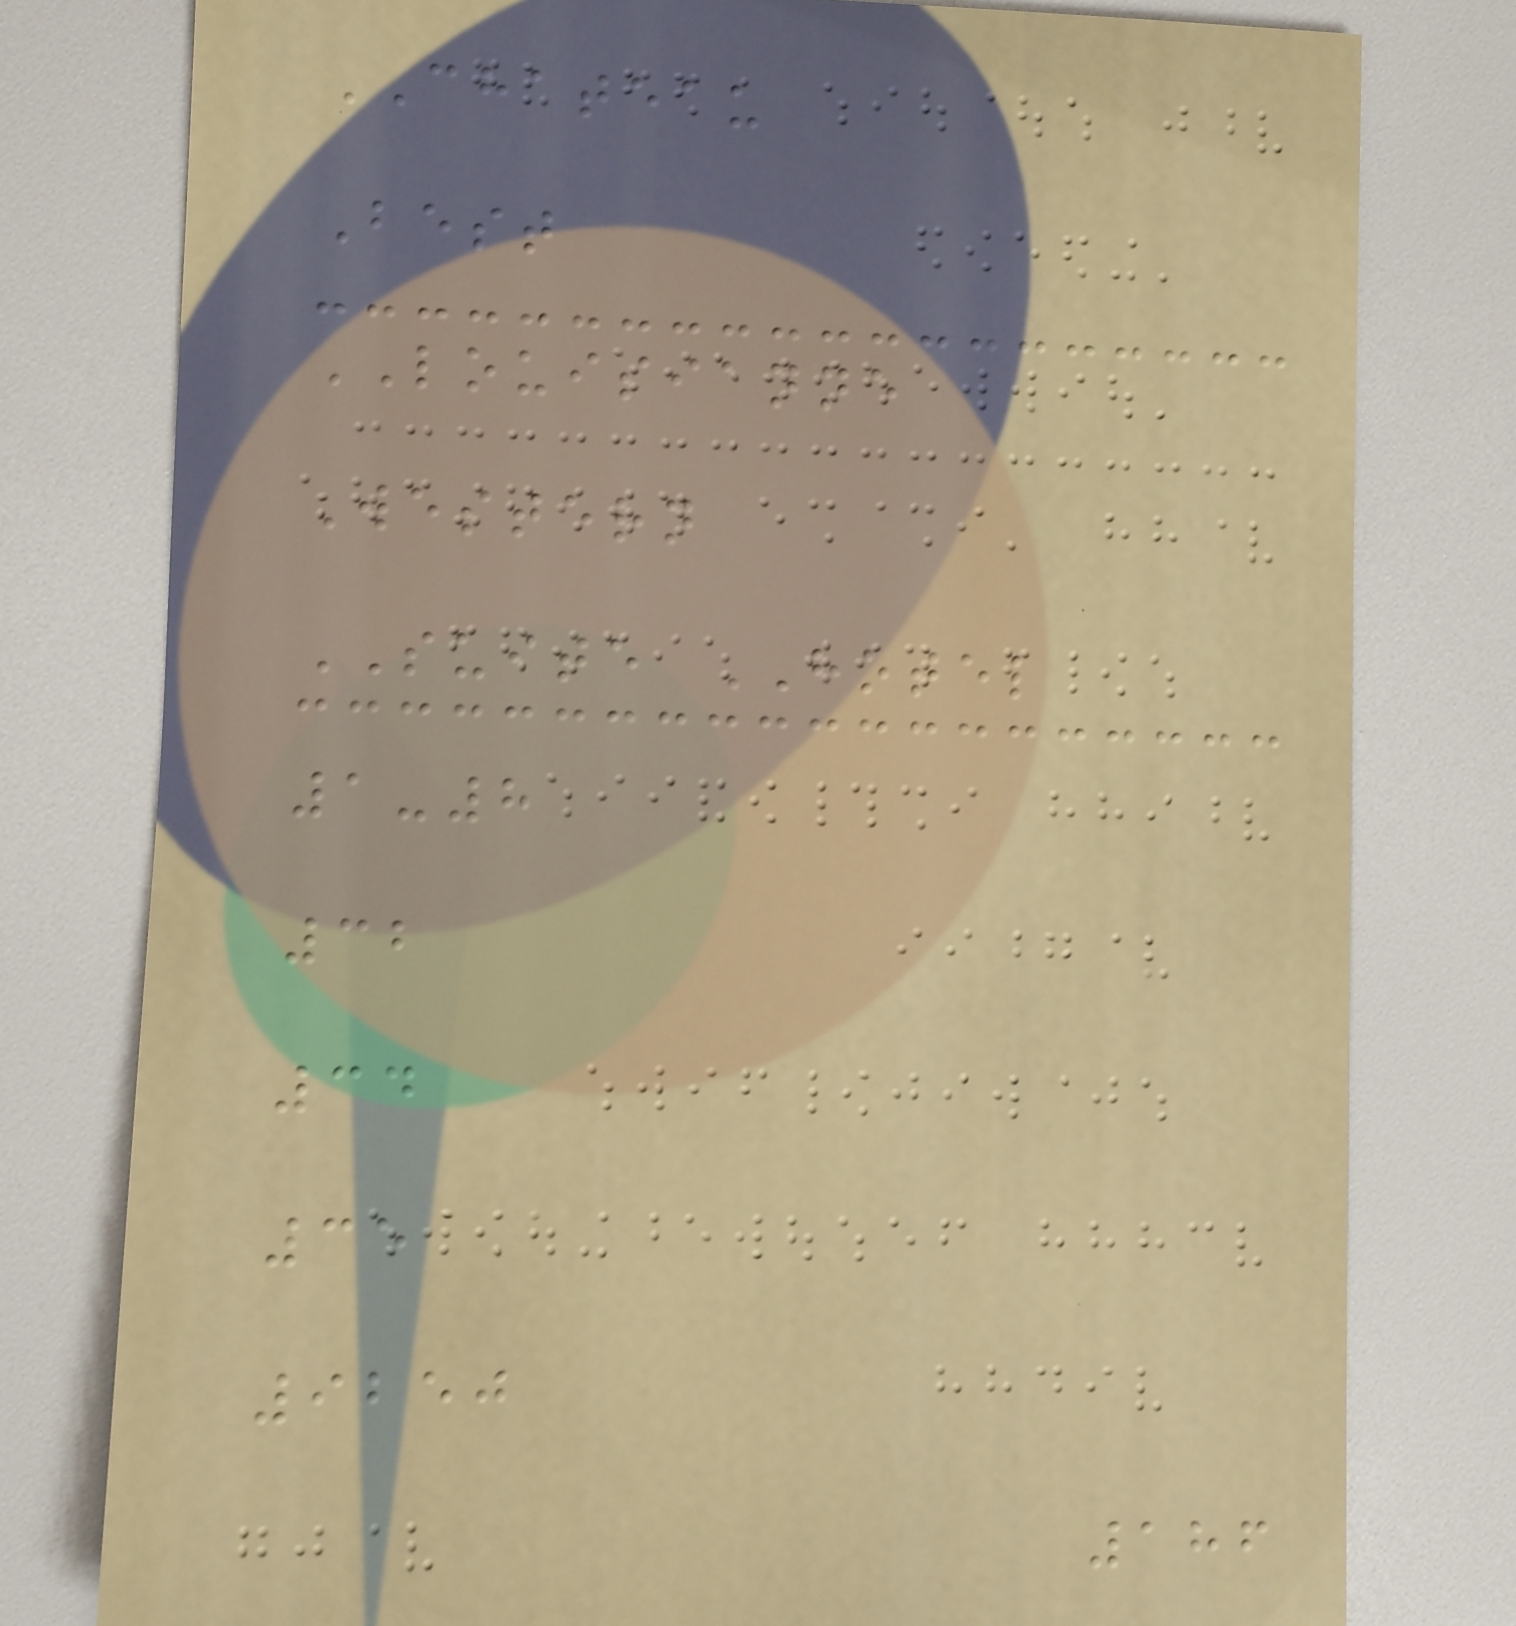CHATEAU
Best
LOUISIANNE
Western
SUITE HOTEL
1-8
32
34
35
9250
186
